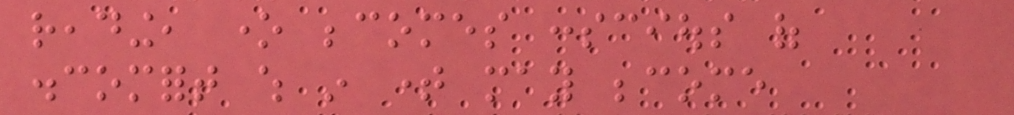reading, one becomes conscious of
discomfort which in time may become
